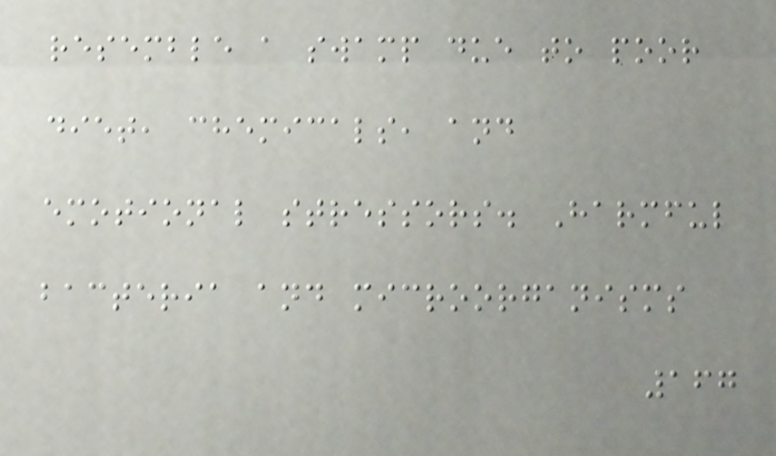resemble a swamp due to poor
diet, chemicals, and
emotional stressors. Harmful
bacteria and microorganisms
167
